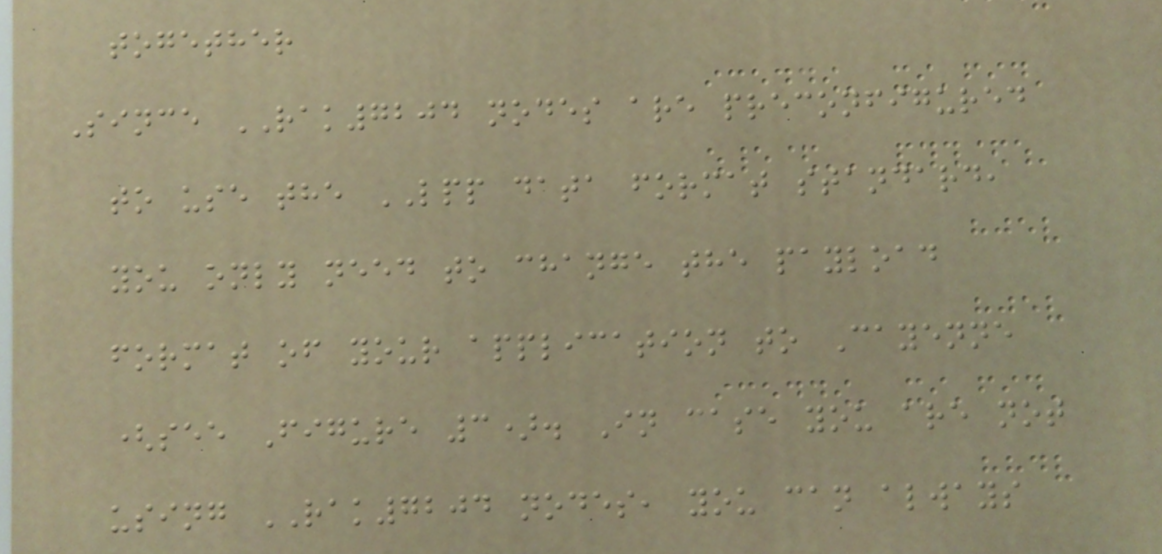together
Since RAK7204 nodes are preconfigured
to use the LPP data format standard,
you only need to change the payload
format of your application to Cayenne
(see Figure 3). In case you are not
using RAK7204 nodes, you can always
